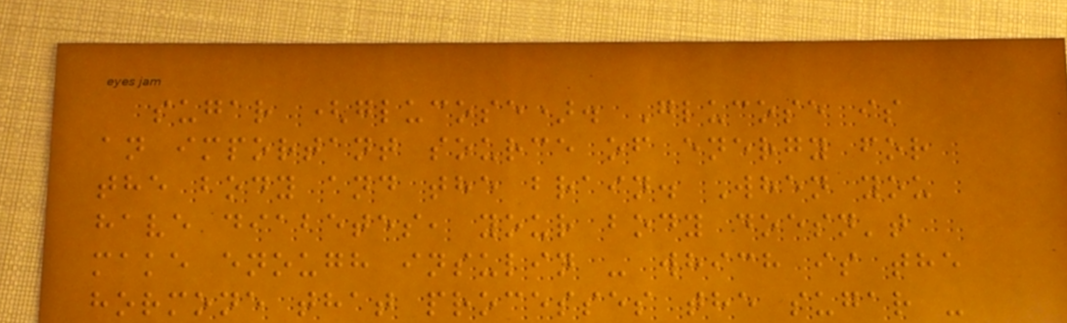sugar (glucose). Glucose is
an important source of energy for
the body and the brain. When you
have diabetes, your body doesn't
make enough insulin - which is the
hormone that processes the sugar -
